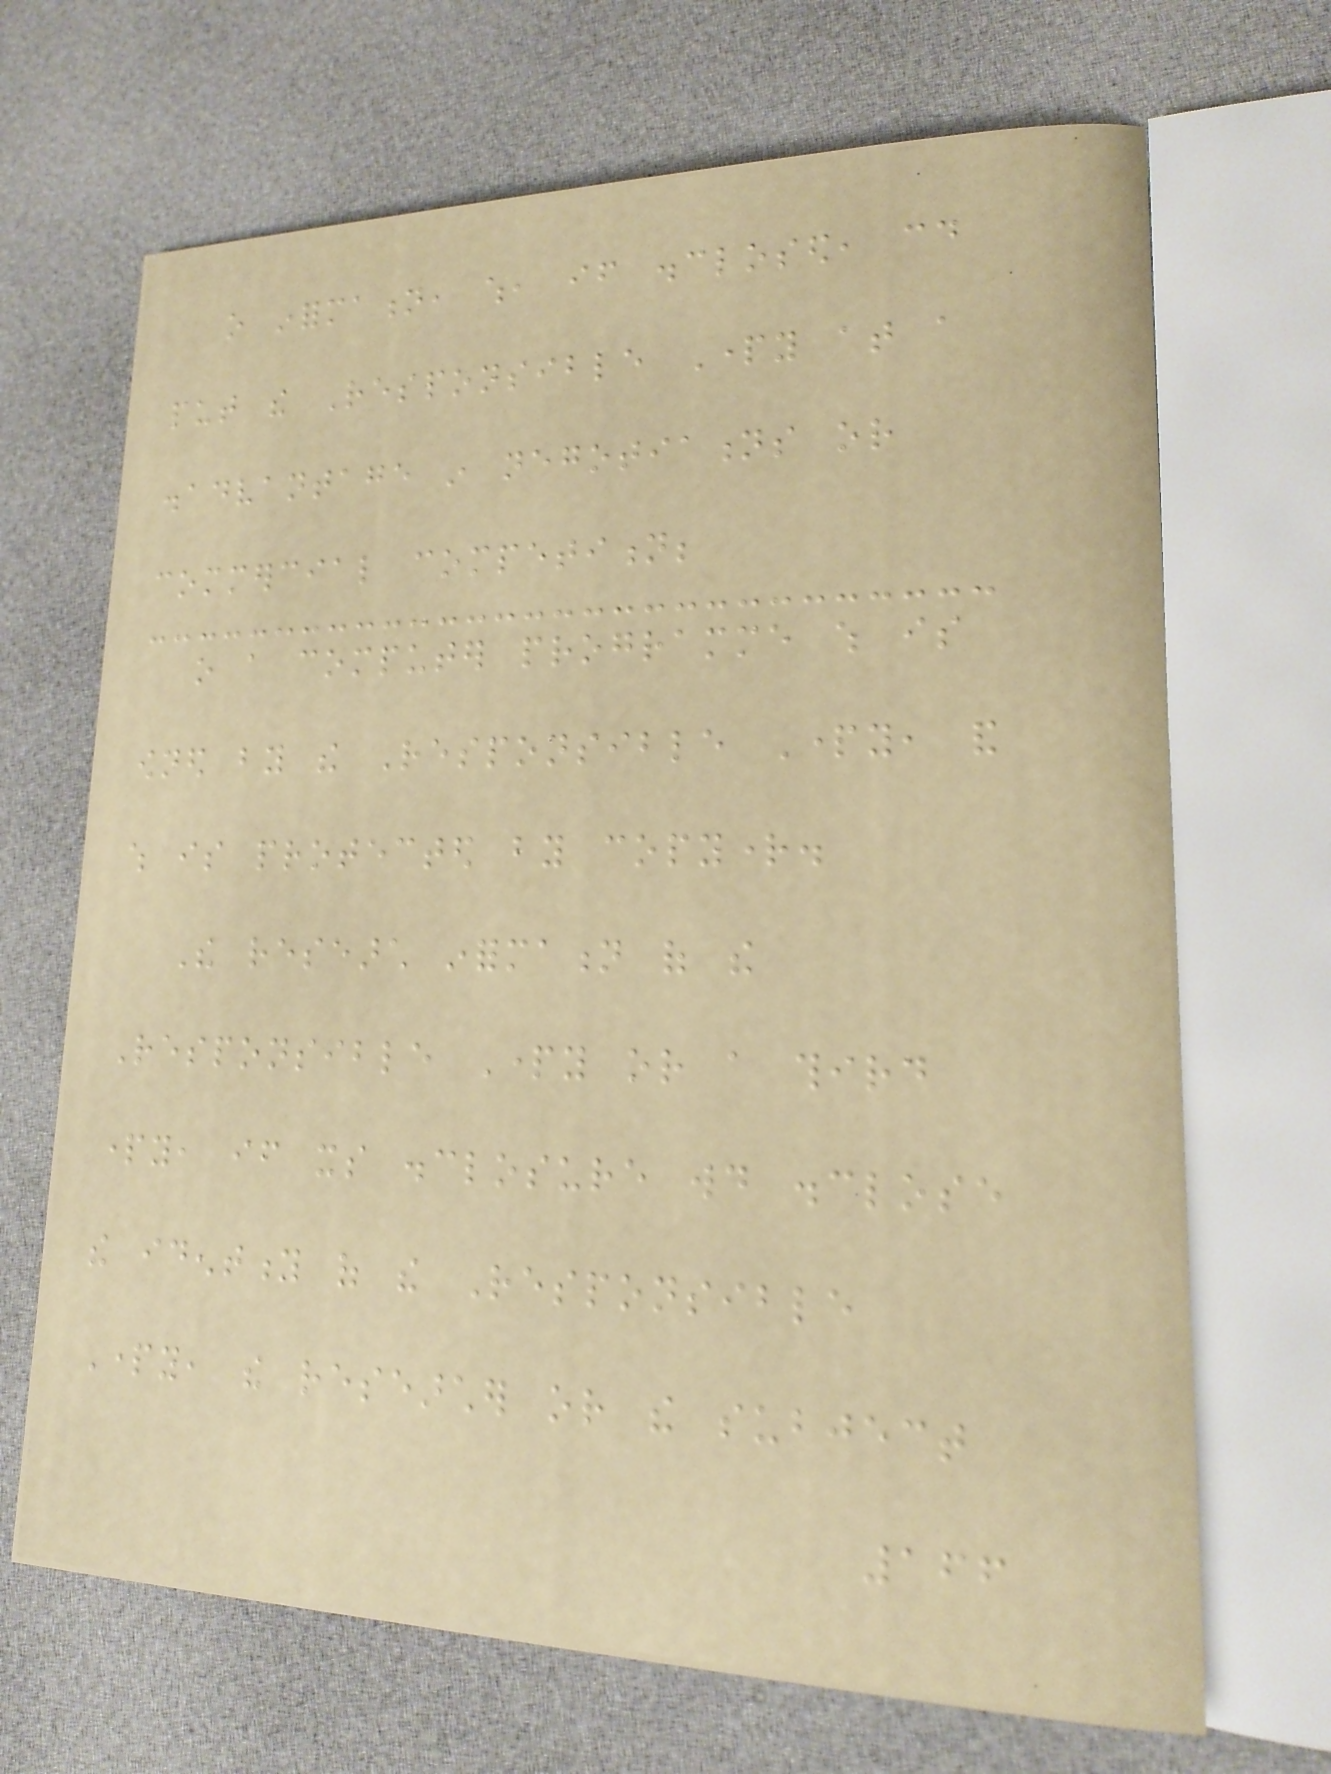o information, which, if disclosed, could
put the Responsible Party at a
disadvantage in negotiations or
commercial competition;
o a computer programme which is
owned by the Responsible Party, and
which is protected by copyright.
The research information of the
Responsible Party or a third
party, if its disclosure would disclose
the identity of the Responsible
Party, the researcher or the subject
166
